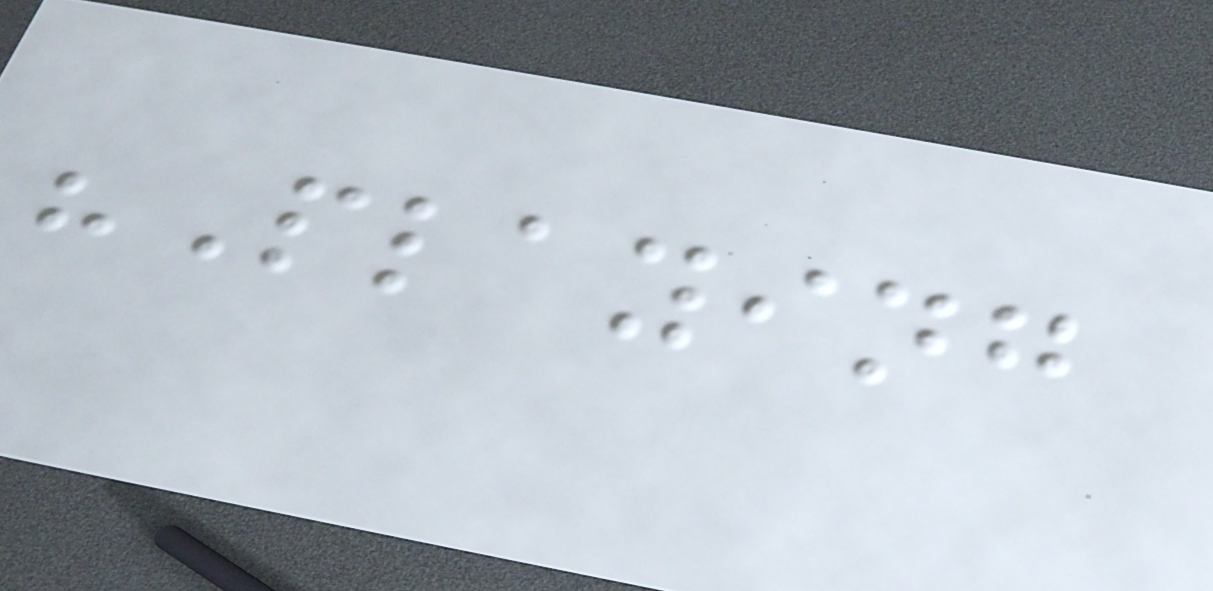"Playing
